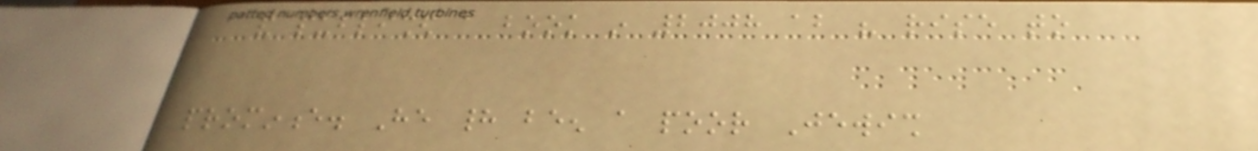and published a book in 2008 about his rise to
prominence. He had been a poor Jewish
